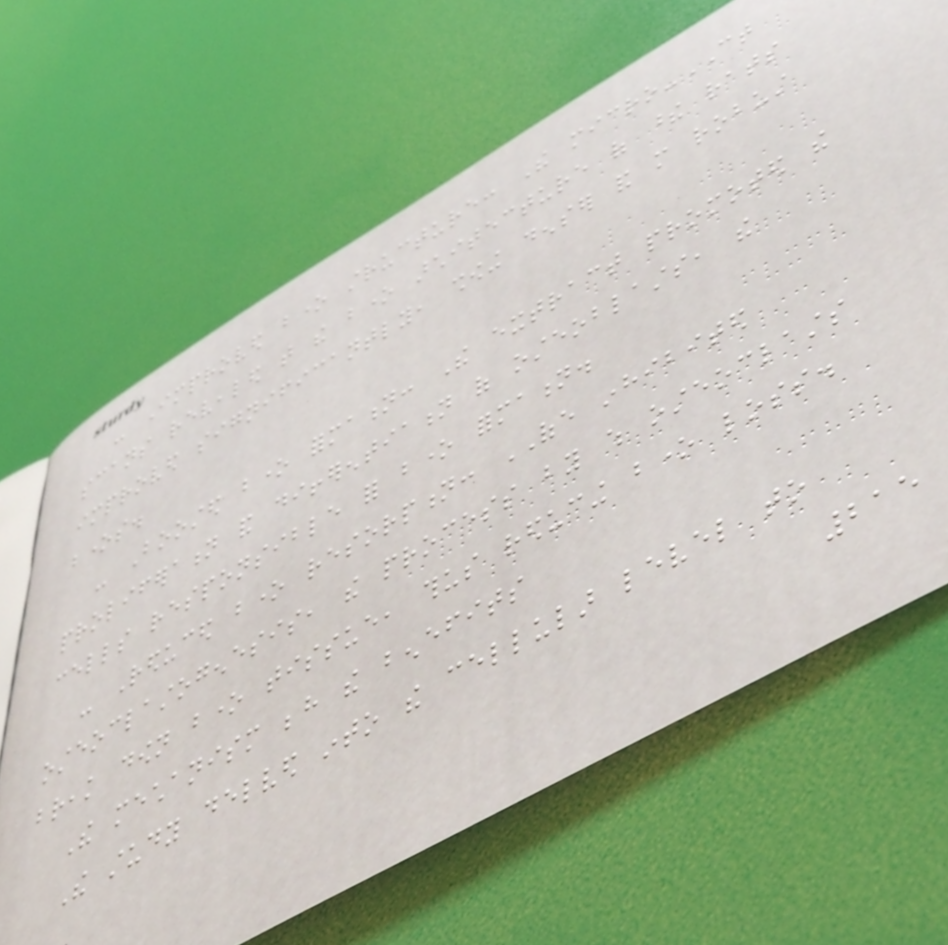- Improved bone structure: The micro-CT
scans revealed that the bone architecture of these rats
improved significantly, showing denser and more robust
bones.
- Boosted bone formation: The extract promoted the
proliferation and differentiation of osteoblasts, the
cells responsible for bone formation.
- Reduced bone resorption: OFE inhibited
osteoclastogenesis, the process by which osteoclasts
break down bone tissue, thus reducing bone loss.
The mechanism behind the benefits
The study delved into the cellular level to
215
